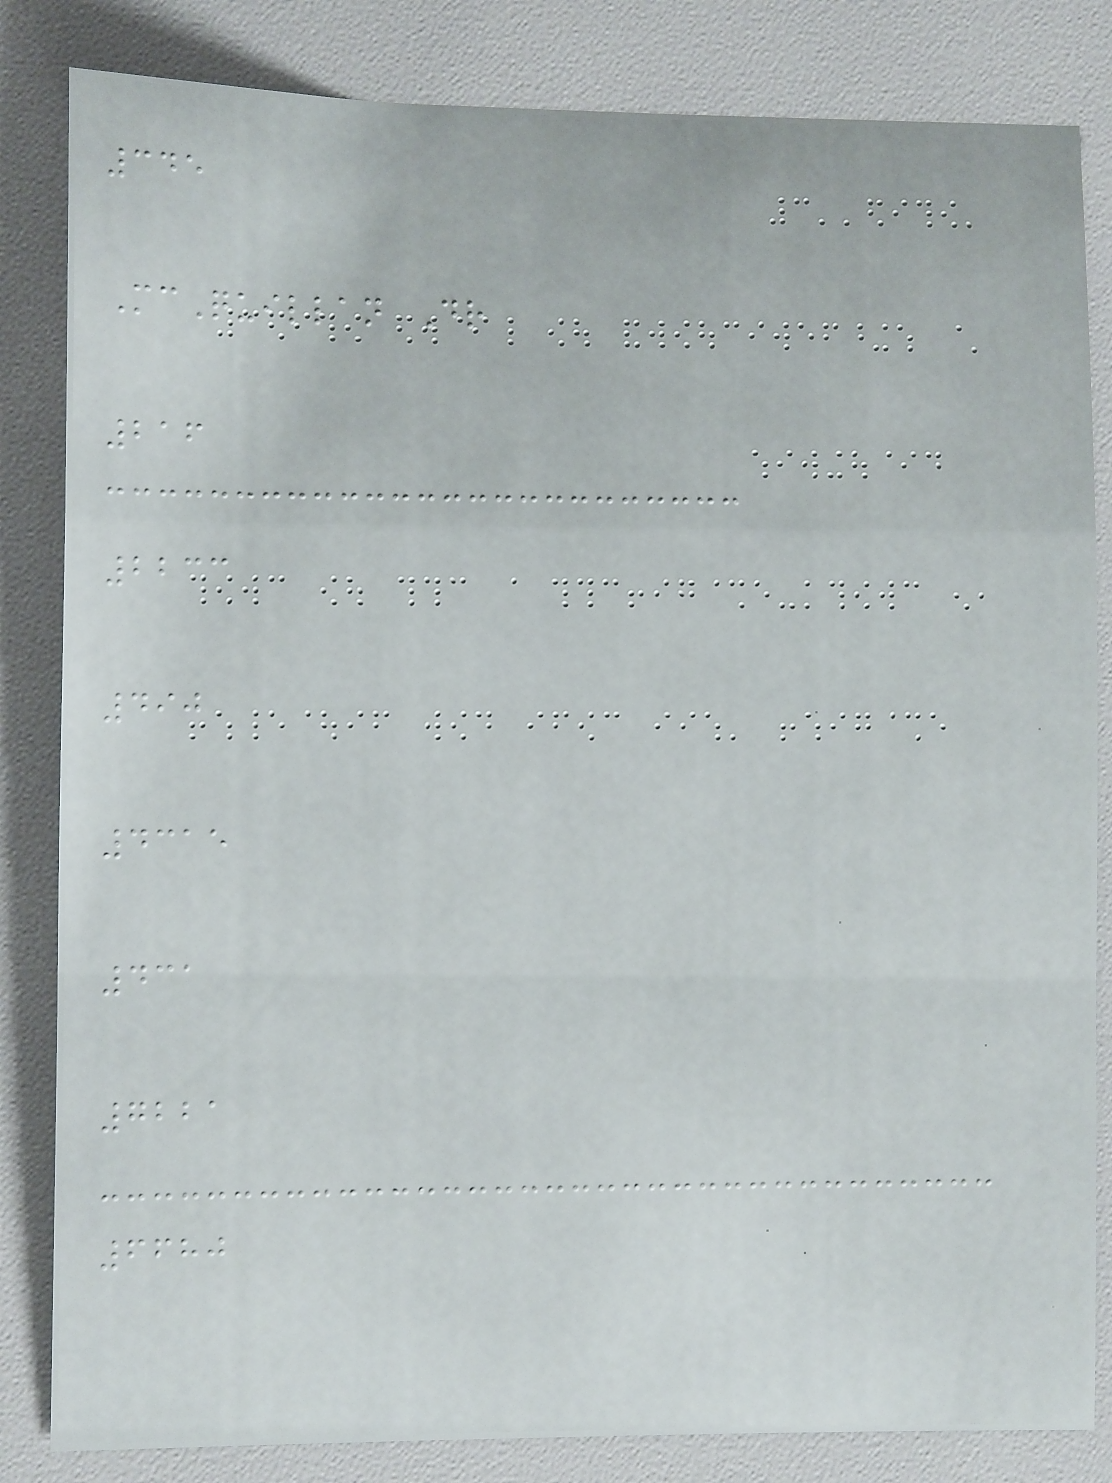345
McQuillan Dr
216
2233
490
4315
431
7221
6680
